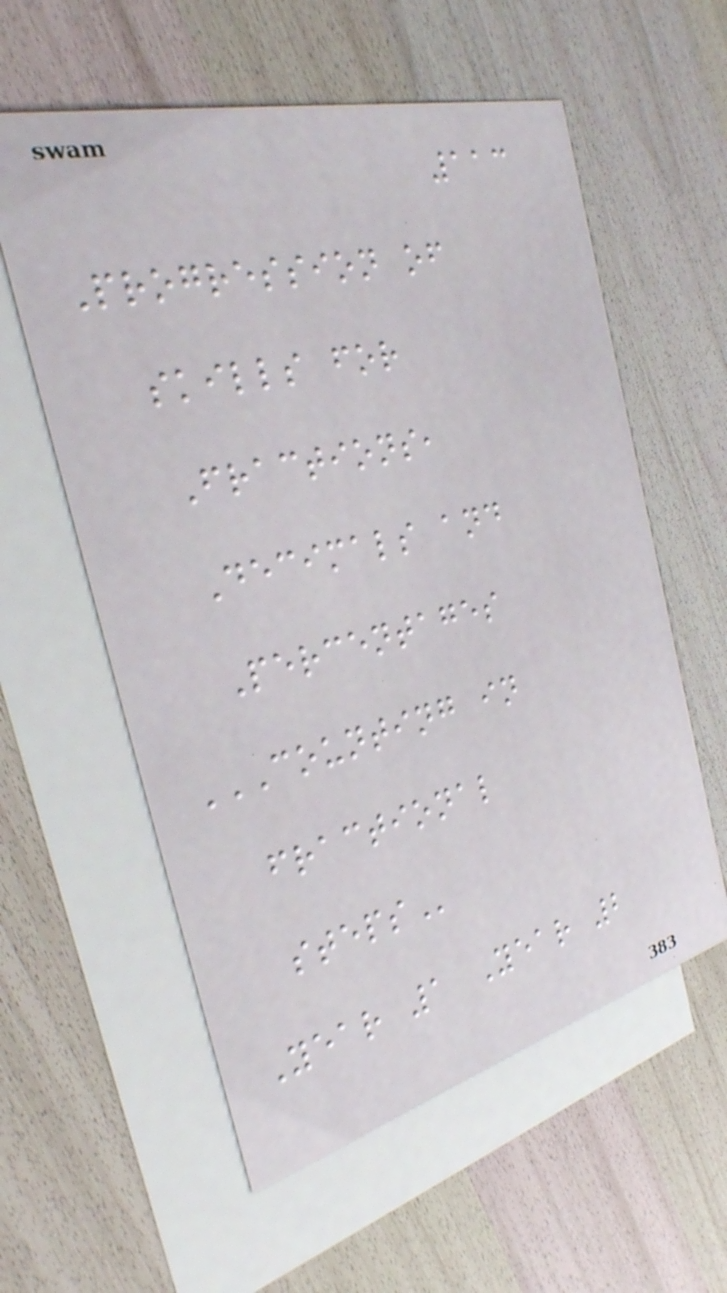113
Progression of
skills for
Fractions,
Decimals and
Percentages
COUNTING IN
FRACTIONAL
STEPS
Year 1 Year 2
